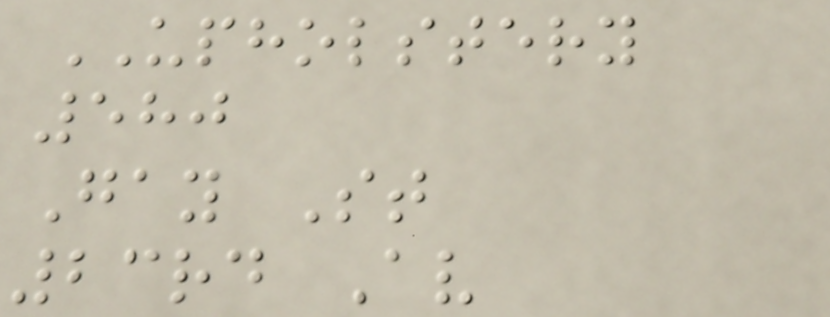UPHOLSTERY
580
Gay St
23rd Av
